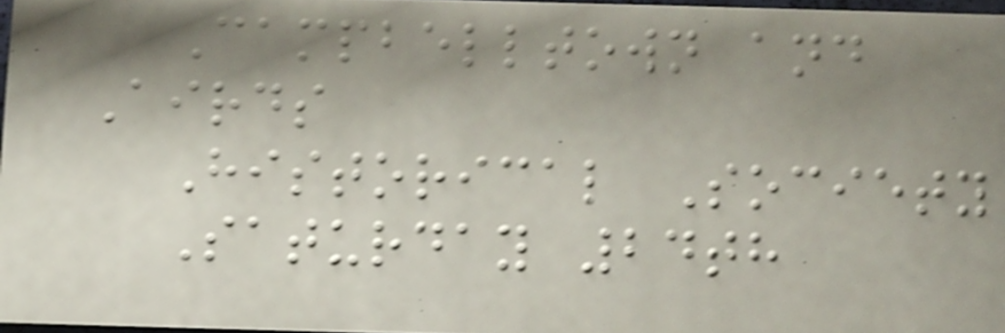Campbelltown and
Airds
Historical Society
Saturday 24th
